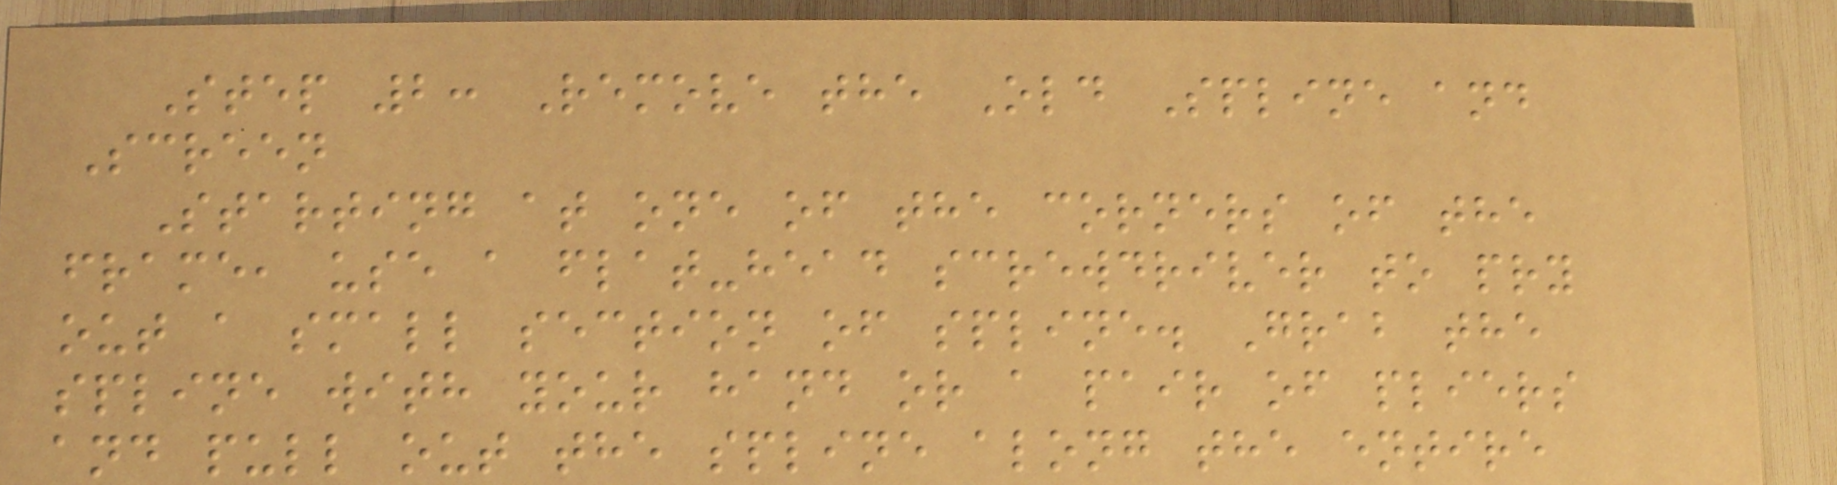Step 2: Remove the Old Spline and
Screen
Starting at one of the corners of the
frame, use a flat-head screwdriver to pry
out a small section of spline. Grab the
spline with your hand or a pair of pliers
and pull out the spline along the entire
